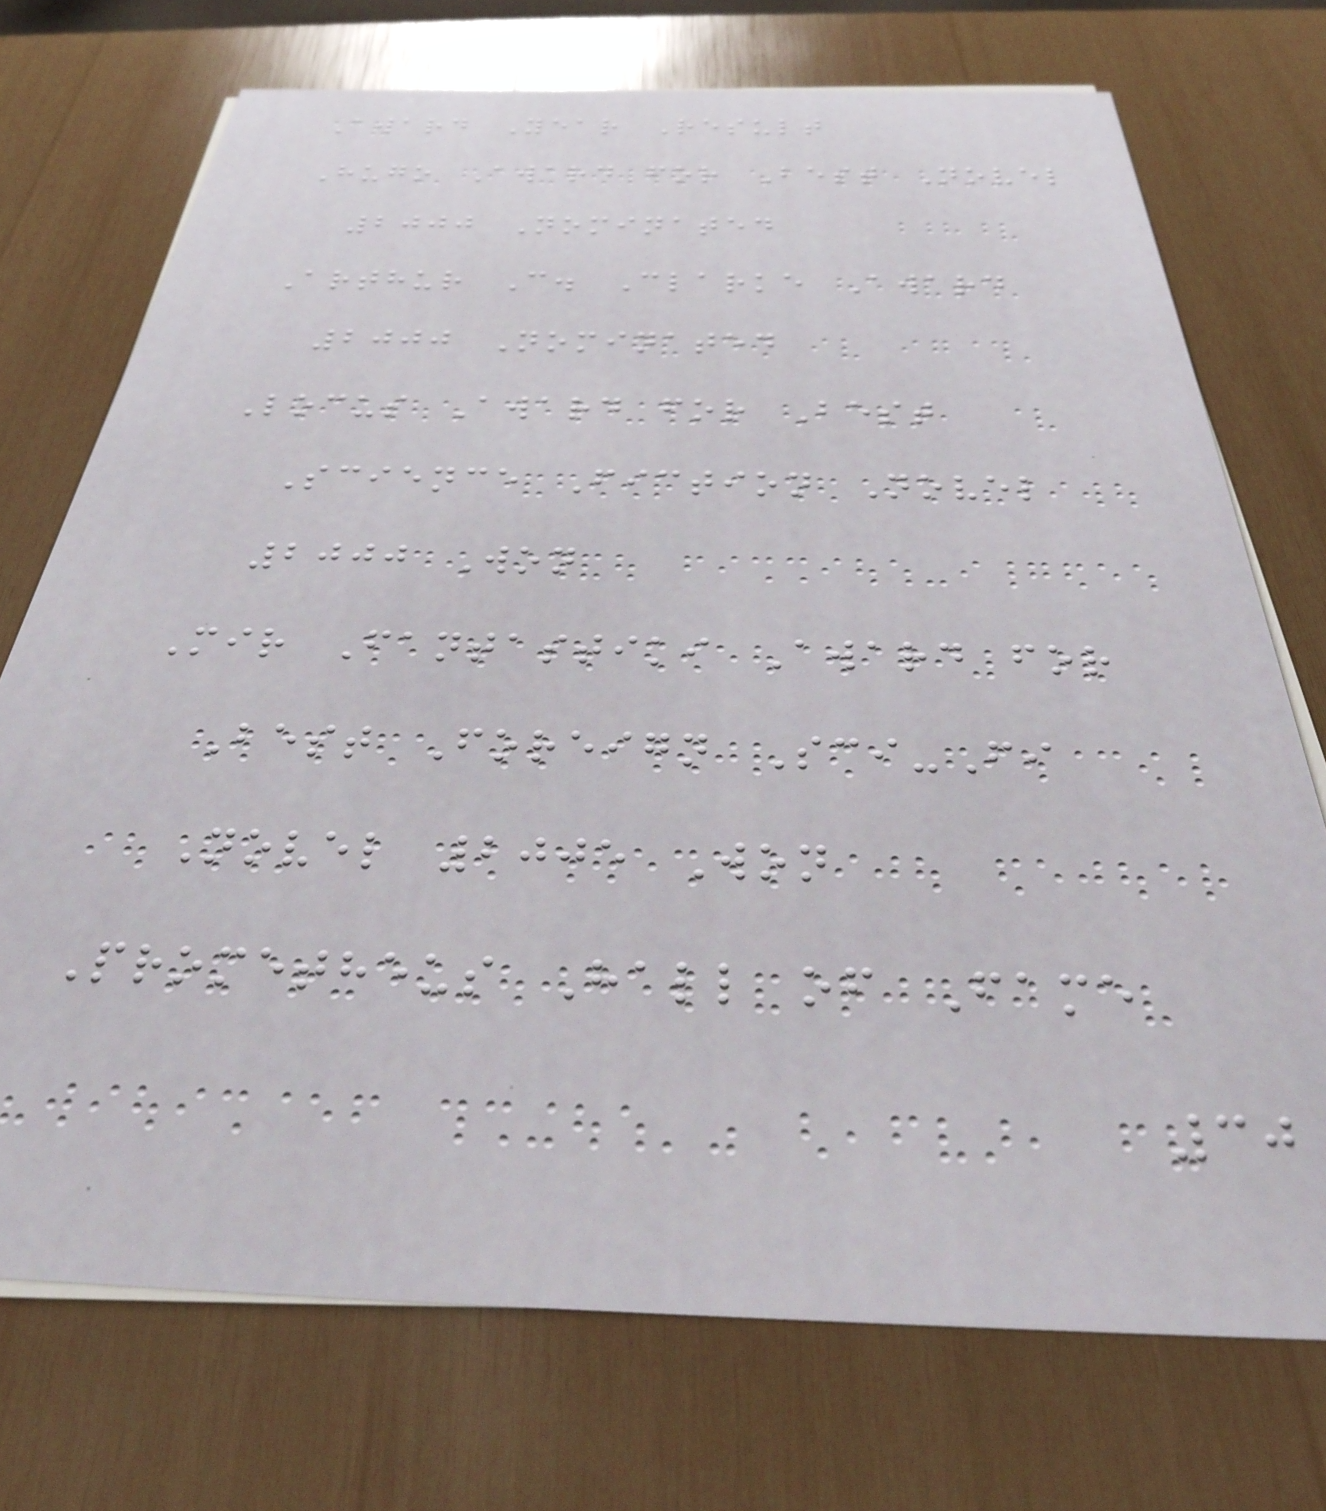Award Year Result
Hugo Award for Best Novel
2000 Nominated
Arthur C. Clarke Award
2000 Nominated
Locus Award for Best
Science Fiction Novel
2000 Won
Mir Fantastiki Award for
Best Foreign Sci-Fi
Novel 2005 Won
Prometheus Hall of Fame
30
